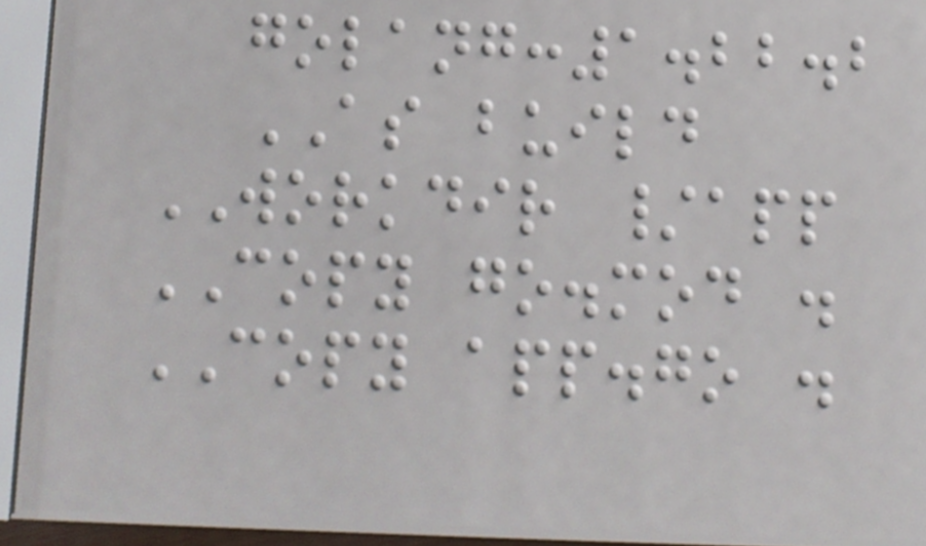golang:1.22.2
AS build
WORKDIR /app
COPY go.mod .
COPY app.go .
